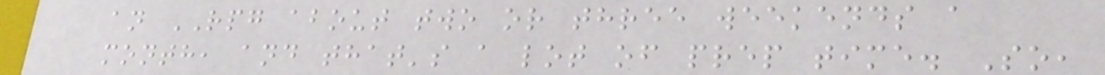an RPG about two or three weekends a
month, and that's a lot of prep time. So,
